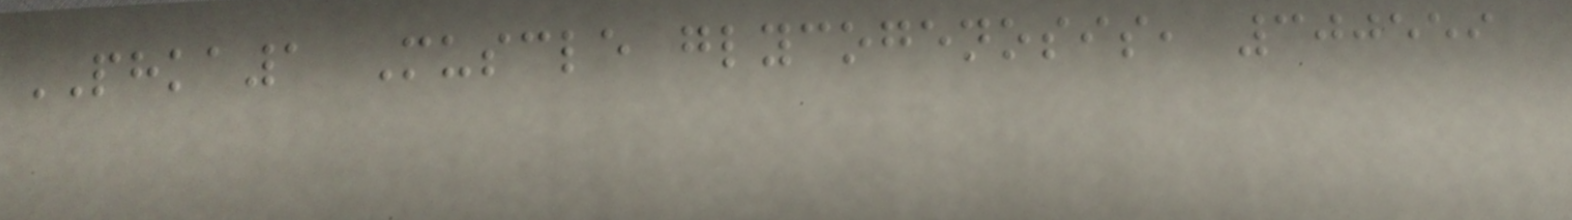PHKA1 Muscle glycogenosis, 300559
